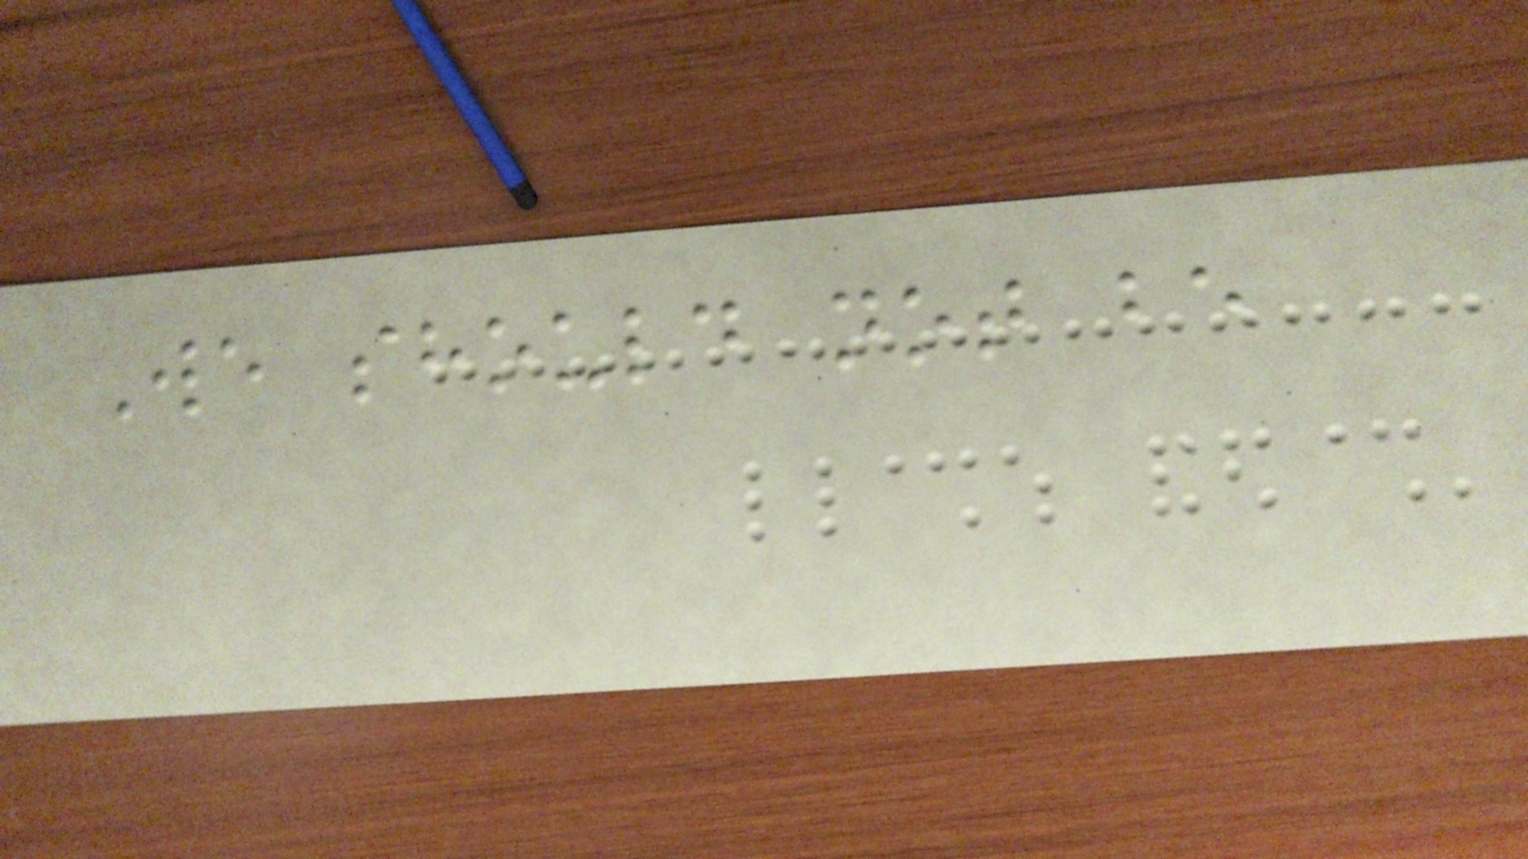We should not be
